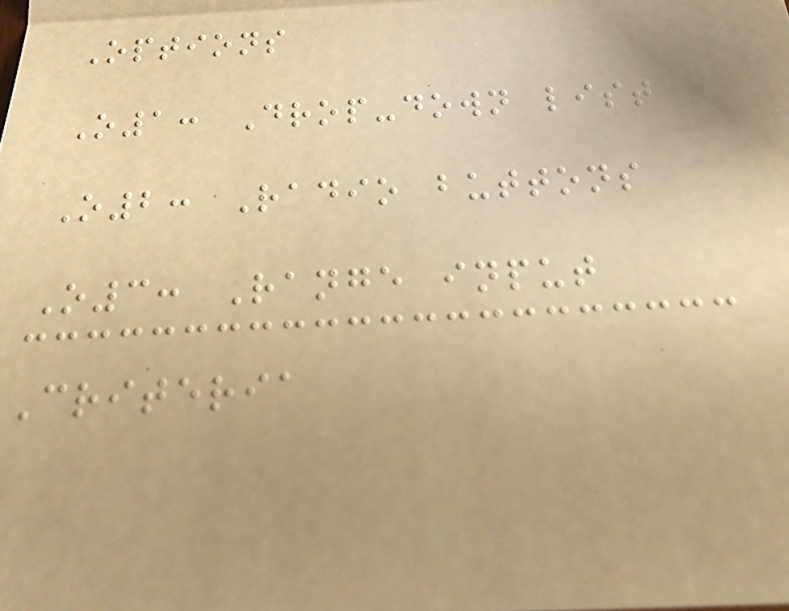Options
O1: Drop-down list
O2: Radio buttons
O3: Range input
Criteria
